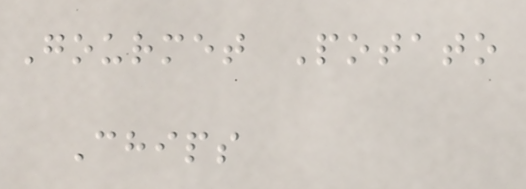Gourmet Potato
Chips
